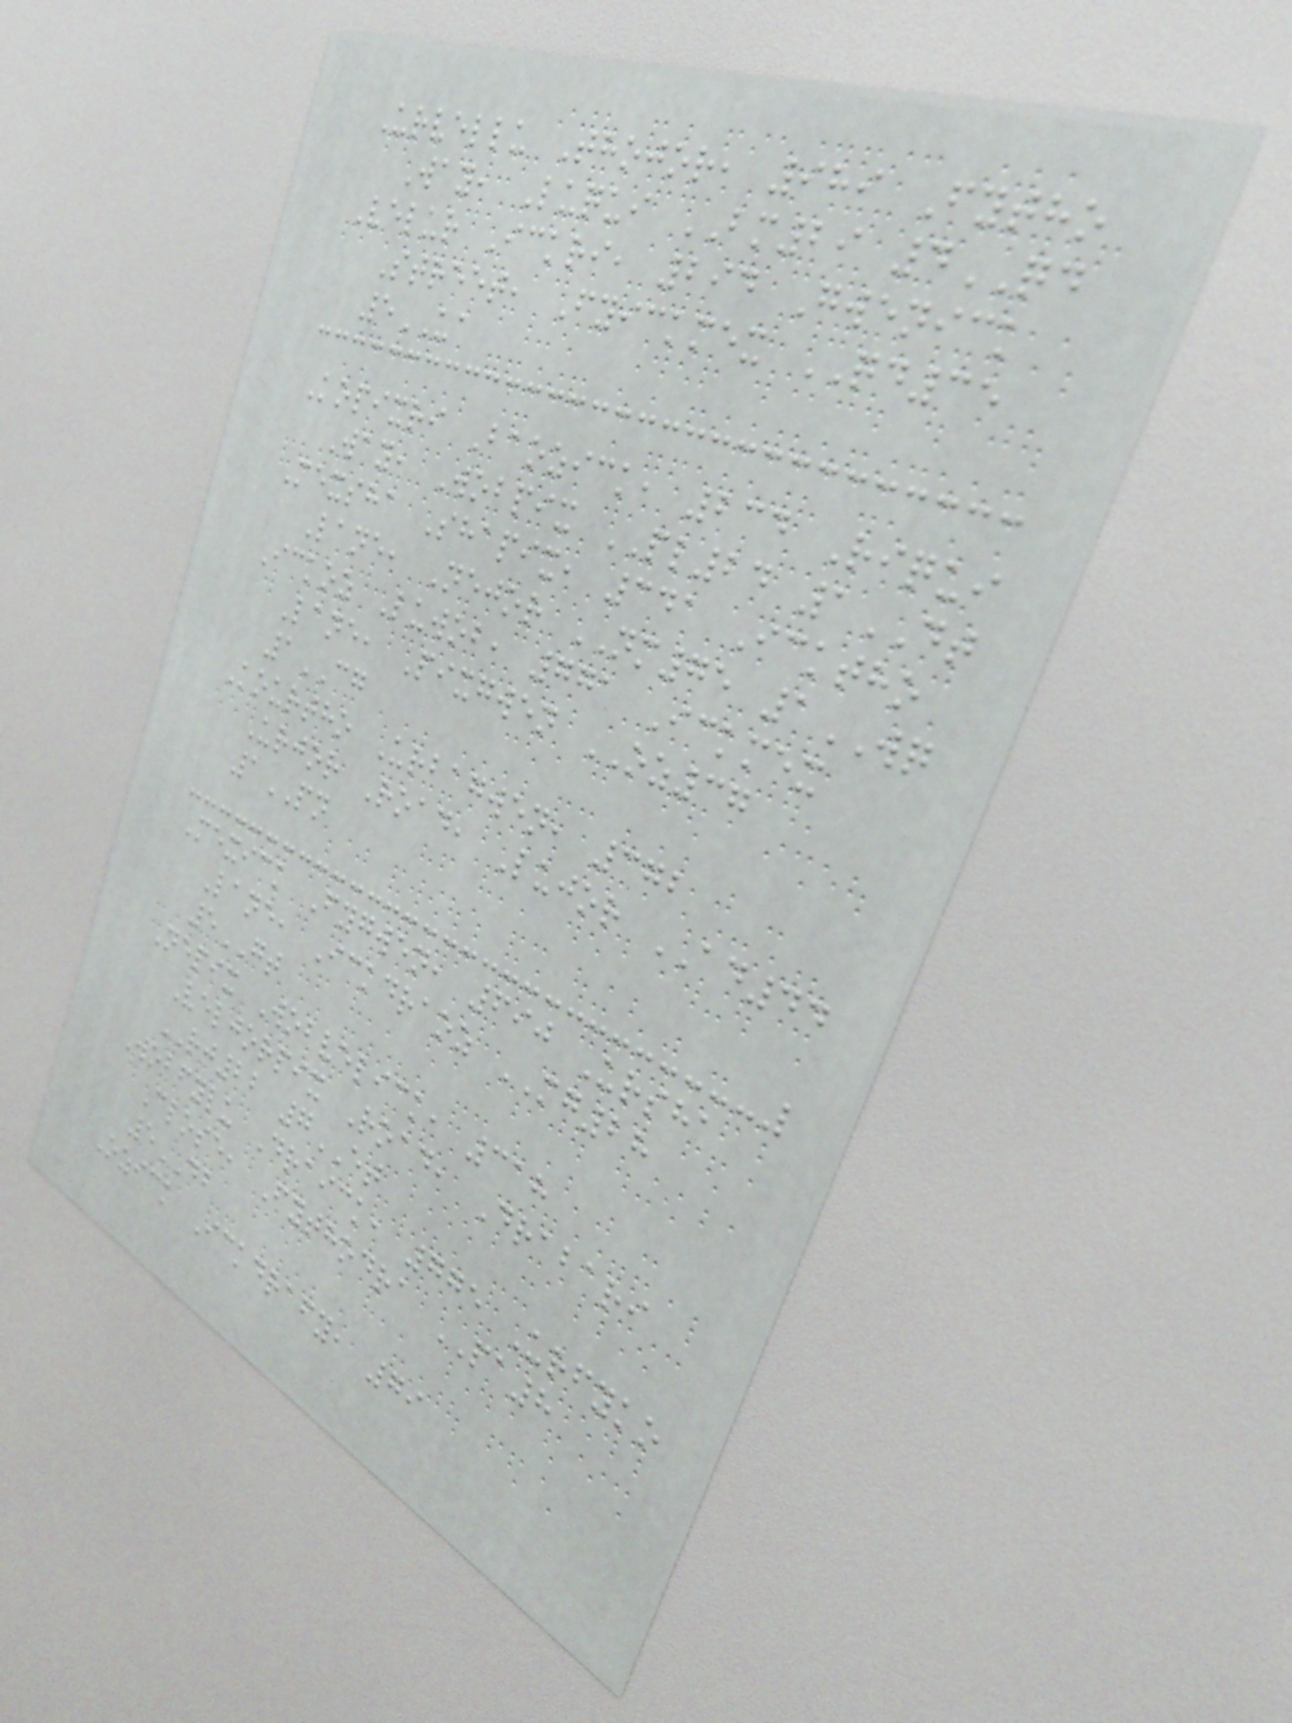Urvellu Thojor, 989 Fytho
Way, Luqui BM29 4QD
Velur Ickri, 294 Gwenick
Street, Fyickmex QD35
5UA
Kopixri Baozick, 234 Riqui
Way, Wobpix PL24 1DT
Mexsha Shapix, 341 Icktho
Lane, Nejor NM75 1WQ
Ickoz Luwob, 771 Ickmex
Lane, Pixgwen OZ37
1CG
Kourtho Urbagwen, 372
Urjor Road, Lujor AD44
1PN
Mexick Fygwen, 690 Ursha
Lane, Ickdraoz MG28
5GT
Nepix Wobvelick, 318
Veljorpix Road, Drabari
RJ22 7ET
Wobfylu Draick, 775 Urfyko
Close, Fythodra PA8
5DB
Ozick Ickdrafy, 79
